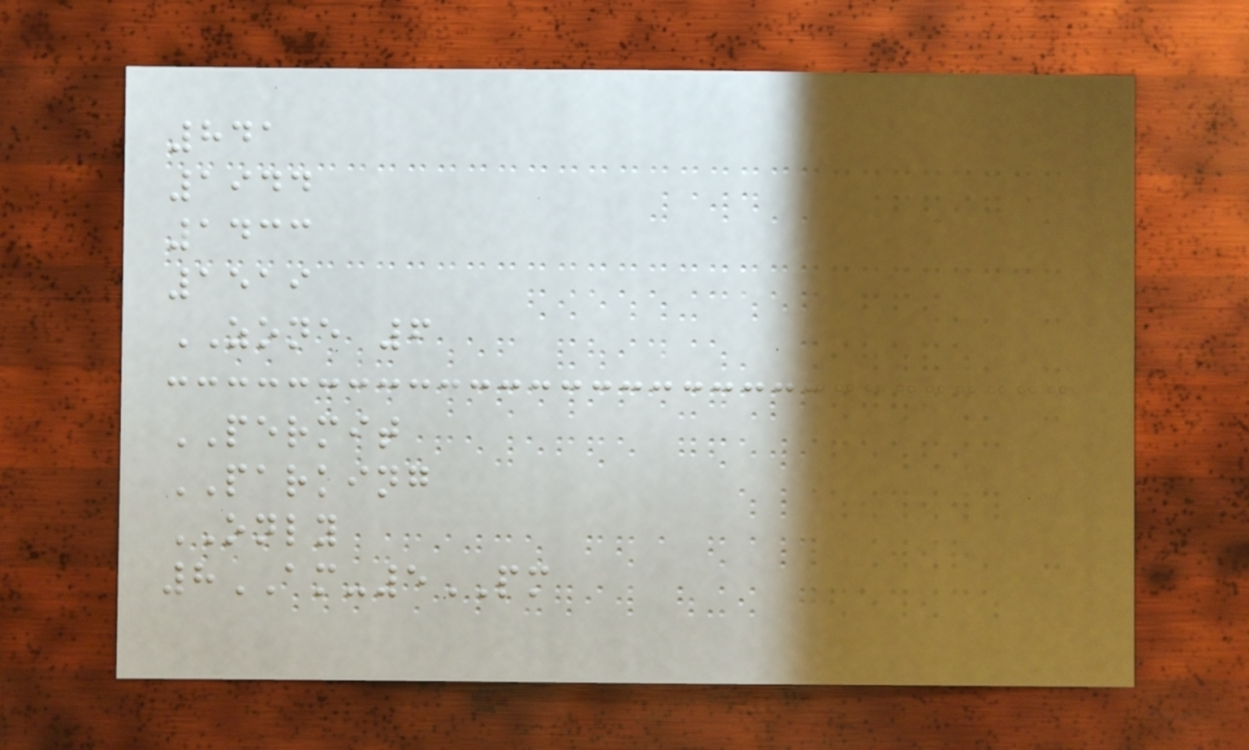841
1944
1433
1519
ZONE 6
PERMIT
PARKING
ONLY
8AM-5PM
